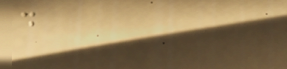.
